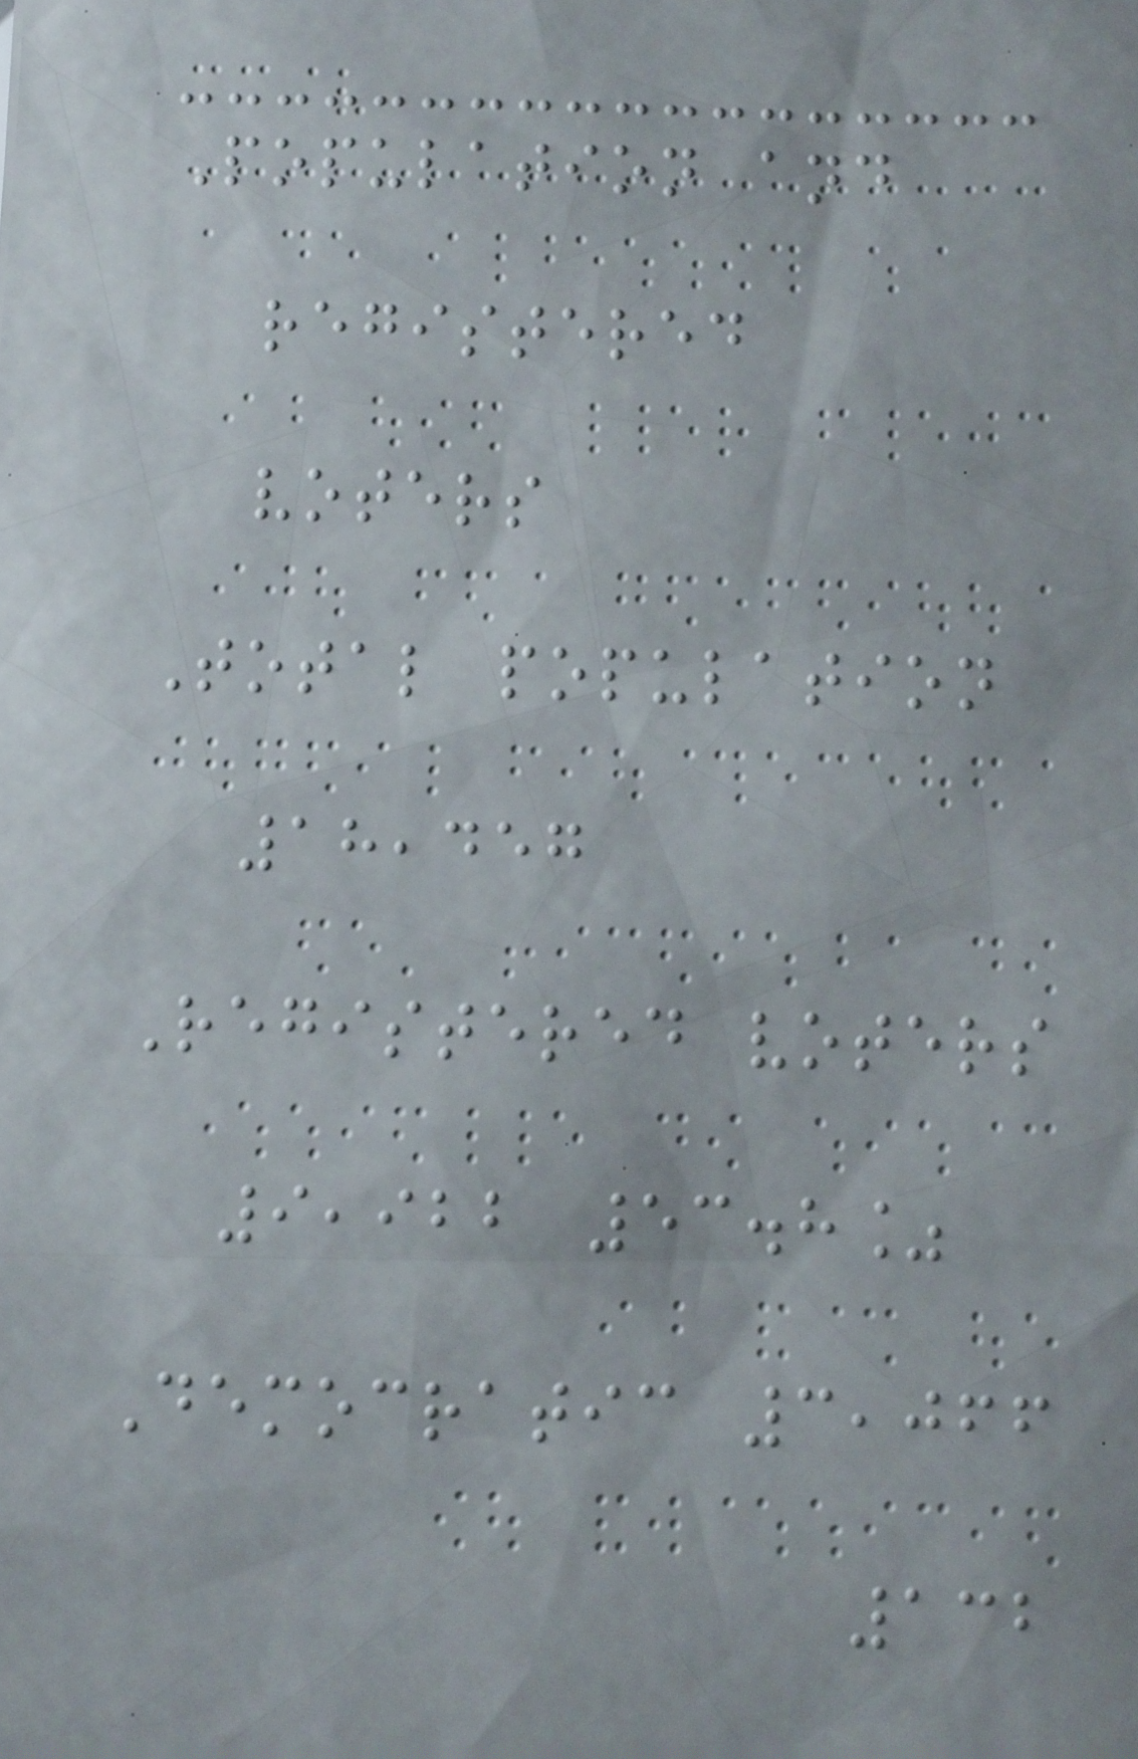Population and
registered
voters
Total population
18,457
Registered voters
9,922 53.8%
Democratic 3,066
132
